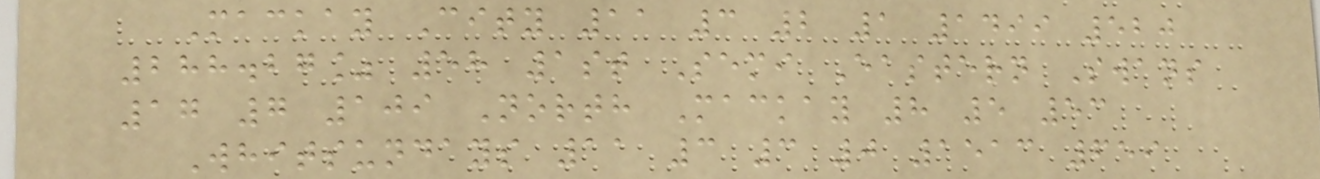Mackay City 11 3 2 1 1499 520
288.27% 58 1st Semi Eastern Swans
17 7 109 North Mackay 8 5 53
Whitsundays 11 3 3 0 1513 659
